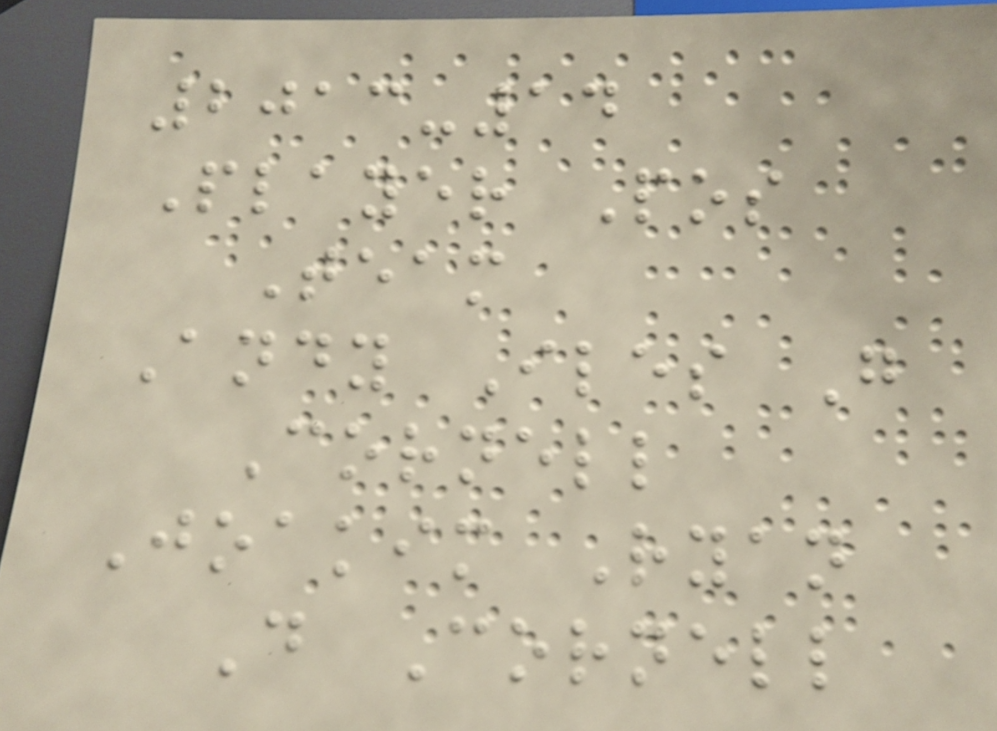2013-14
Player Pos
Team
Andy Iles G
Cornell
Joakim Ryan
D Cornell
